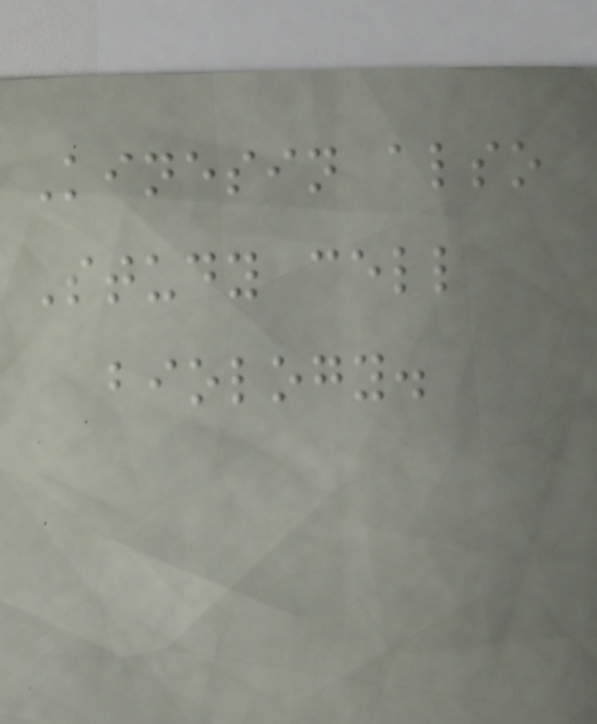Kinesin also
Study cell
biology.
